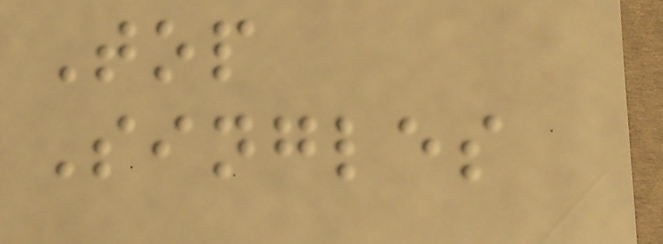Top
Singles
